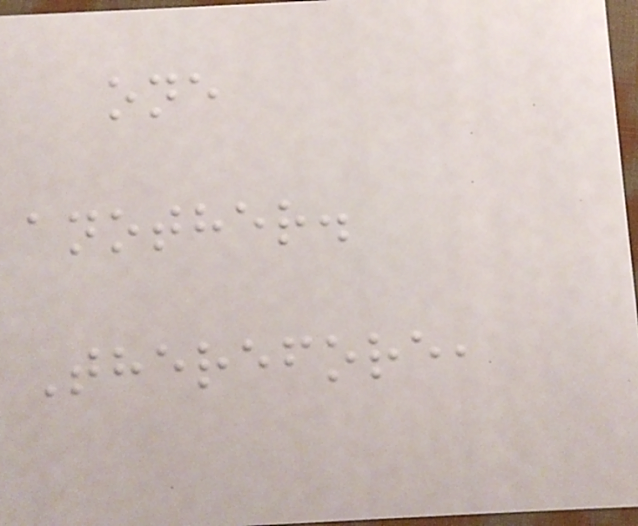one
another.
Therefore,
